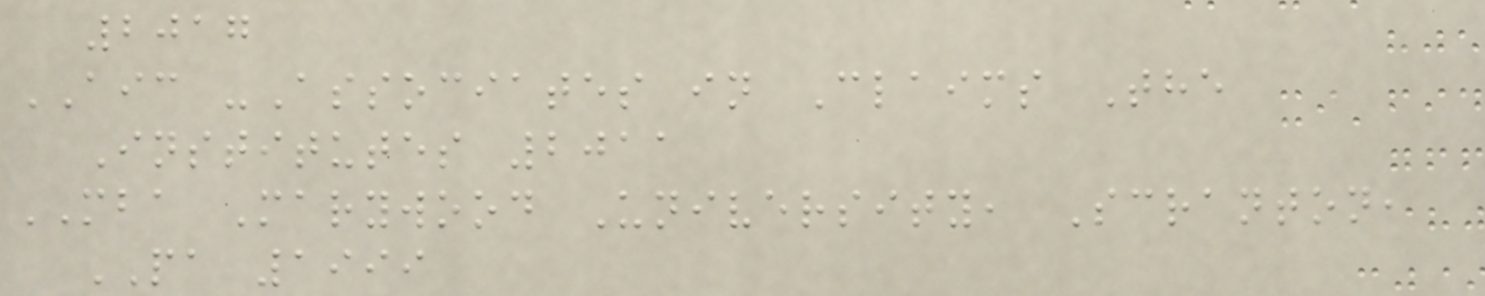2017
AIC -Associates in Claims The
Institutes 2011
MBA Marywood University, Scranton,
PA 1999
